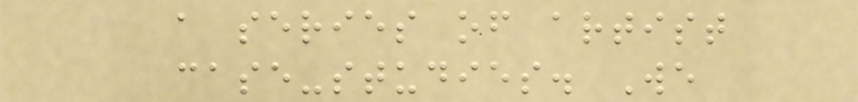a series of artist
case-studies. We
